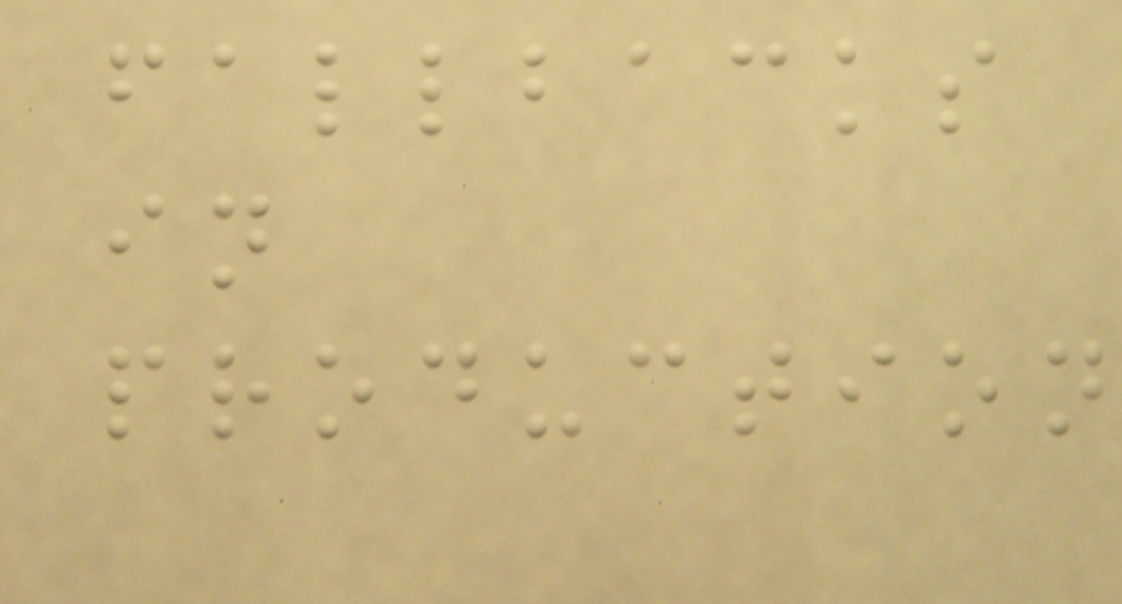fallbacks
in
production
